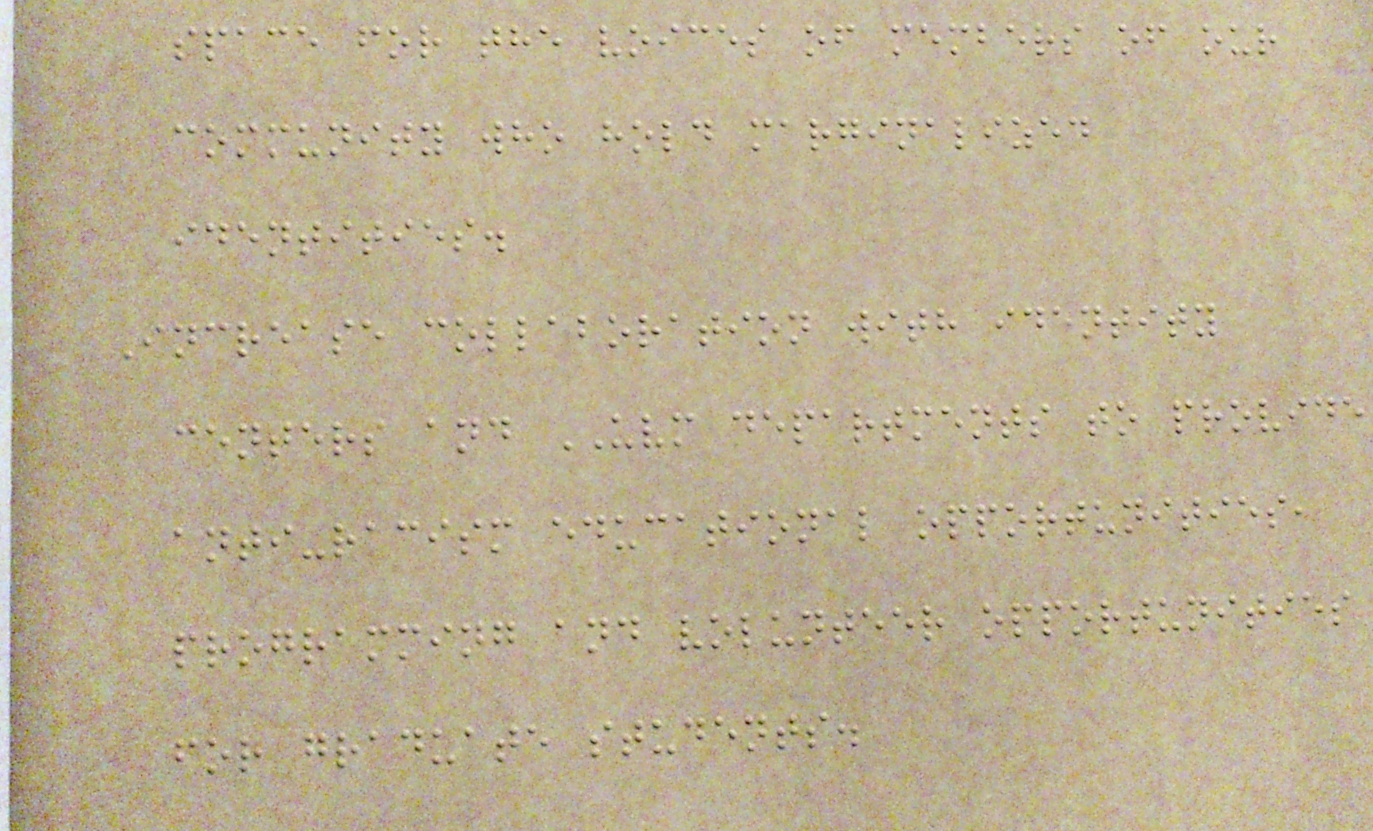space for the voices of members of our
community who hold marginalized
identities.
Increase collaboration with identity
centers and UVM departments to provide
anti-racism educational opportunities,
programming and volunteer opportunities
for graduate students.
